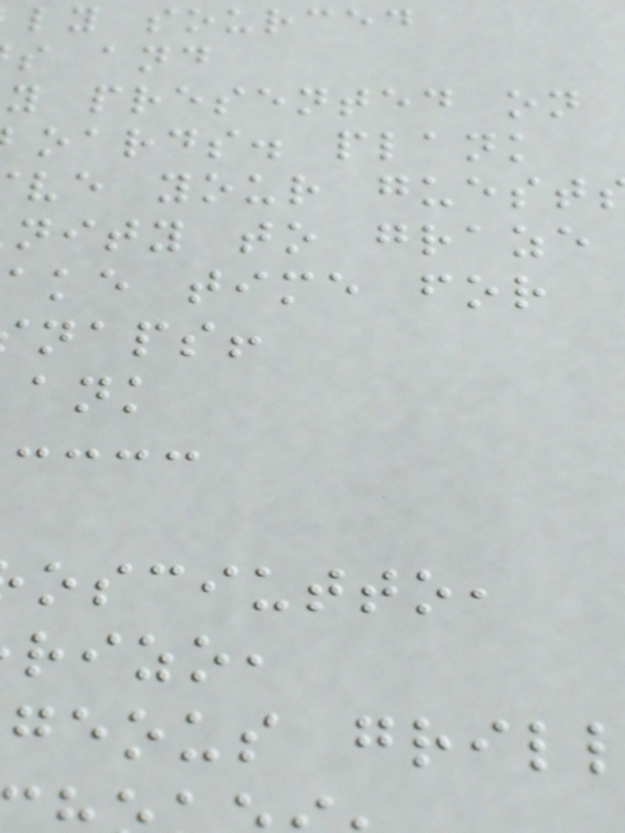ly sourced
s and
y presented on
oards. plank
ve your guest
nity to graze
ake time for
naps!
osciutto,
rizo,
geous gril
